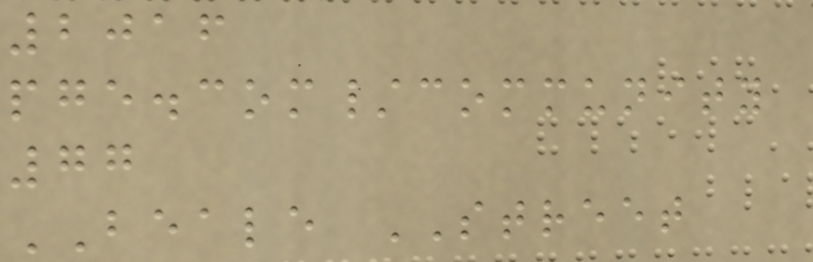2016
pge.com/community
77
BEALE STREET
